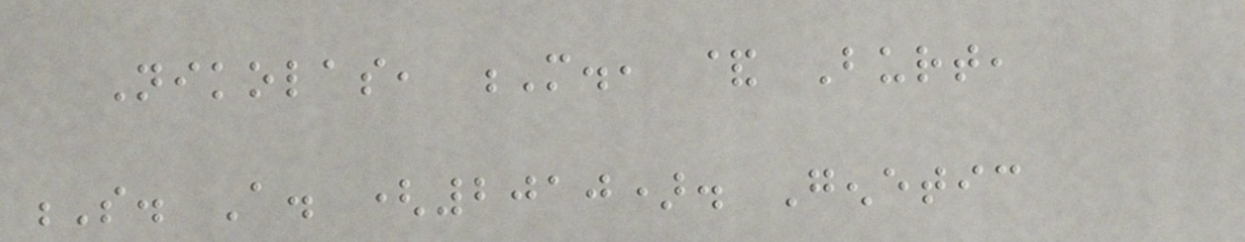Nikolas, M., & Burt,
S. A. (2010). Genetic
